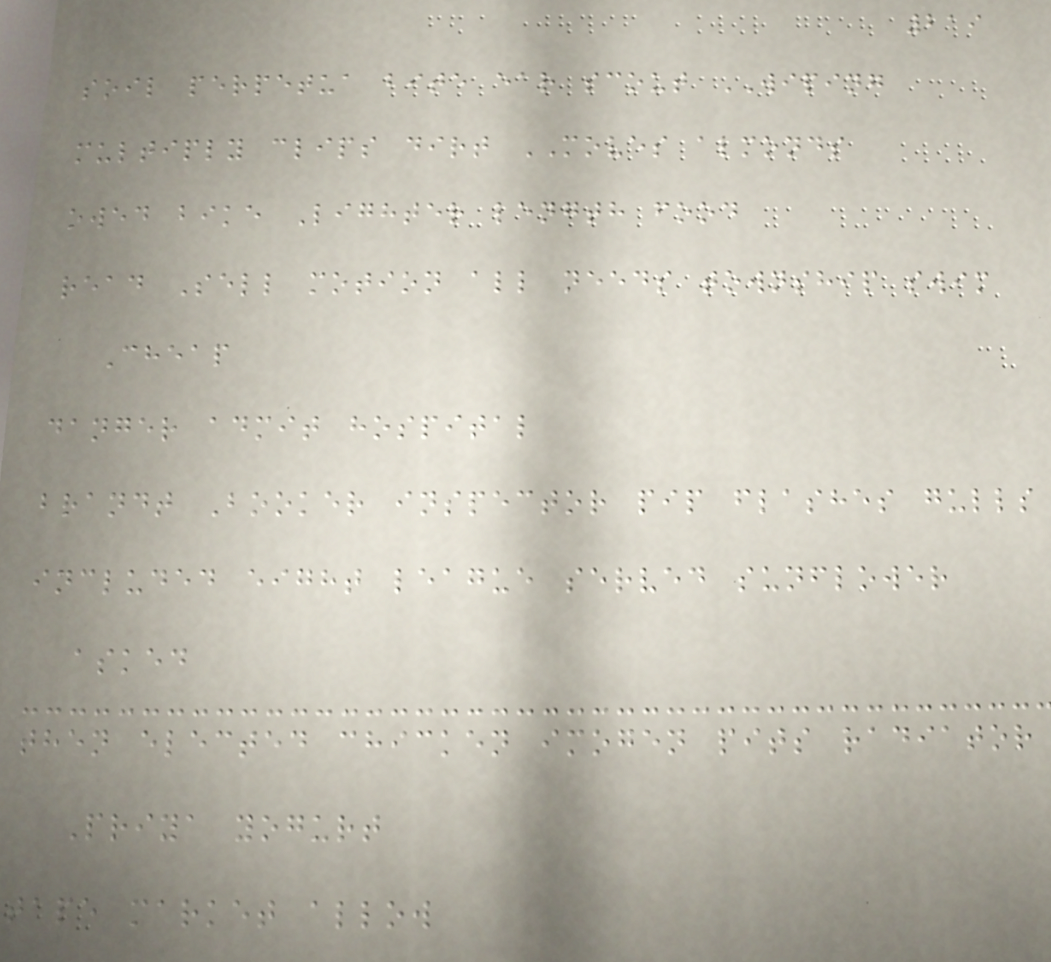219
soil perpetua bite ear scout WIPING
multiply clips dirt MOVES almonds
owed bike Lighter length food
read Sell motion all needs township swim
Cheap
danger admit hospital
brandt Booker inspector pip flashes gulls
included eight league served sunflower
asked
then elected chicken imogen pits radiator
Priya yogurt
tape market allow
